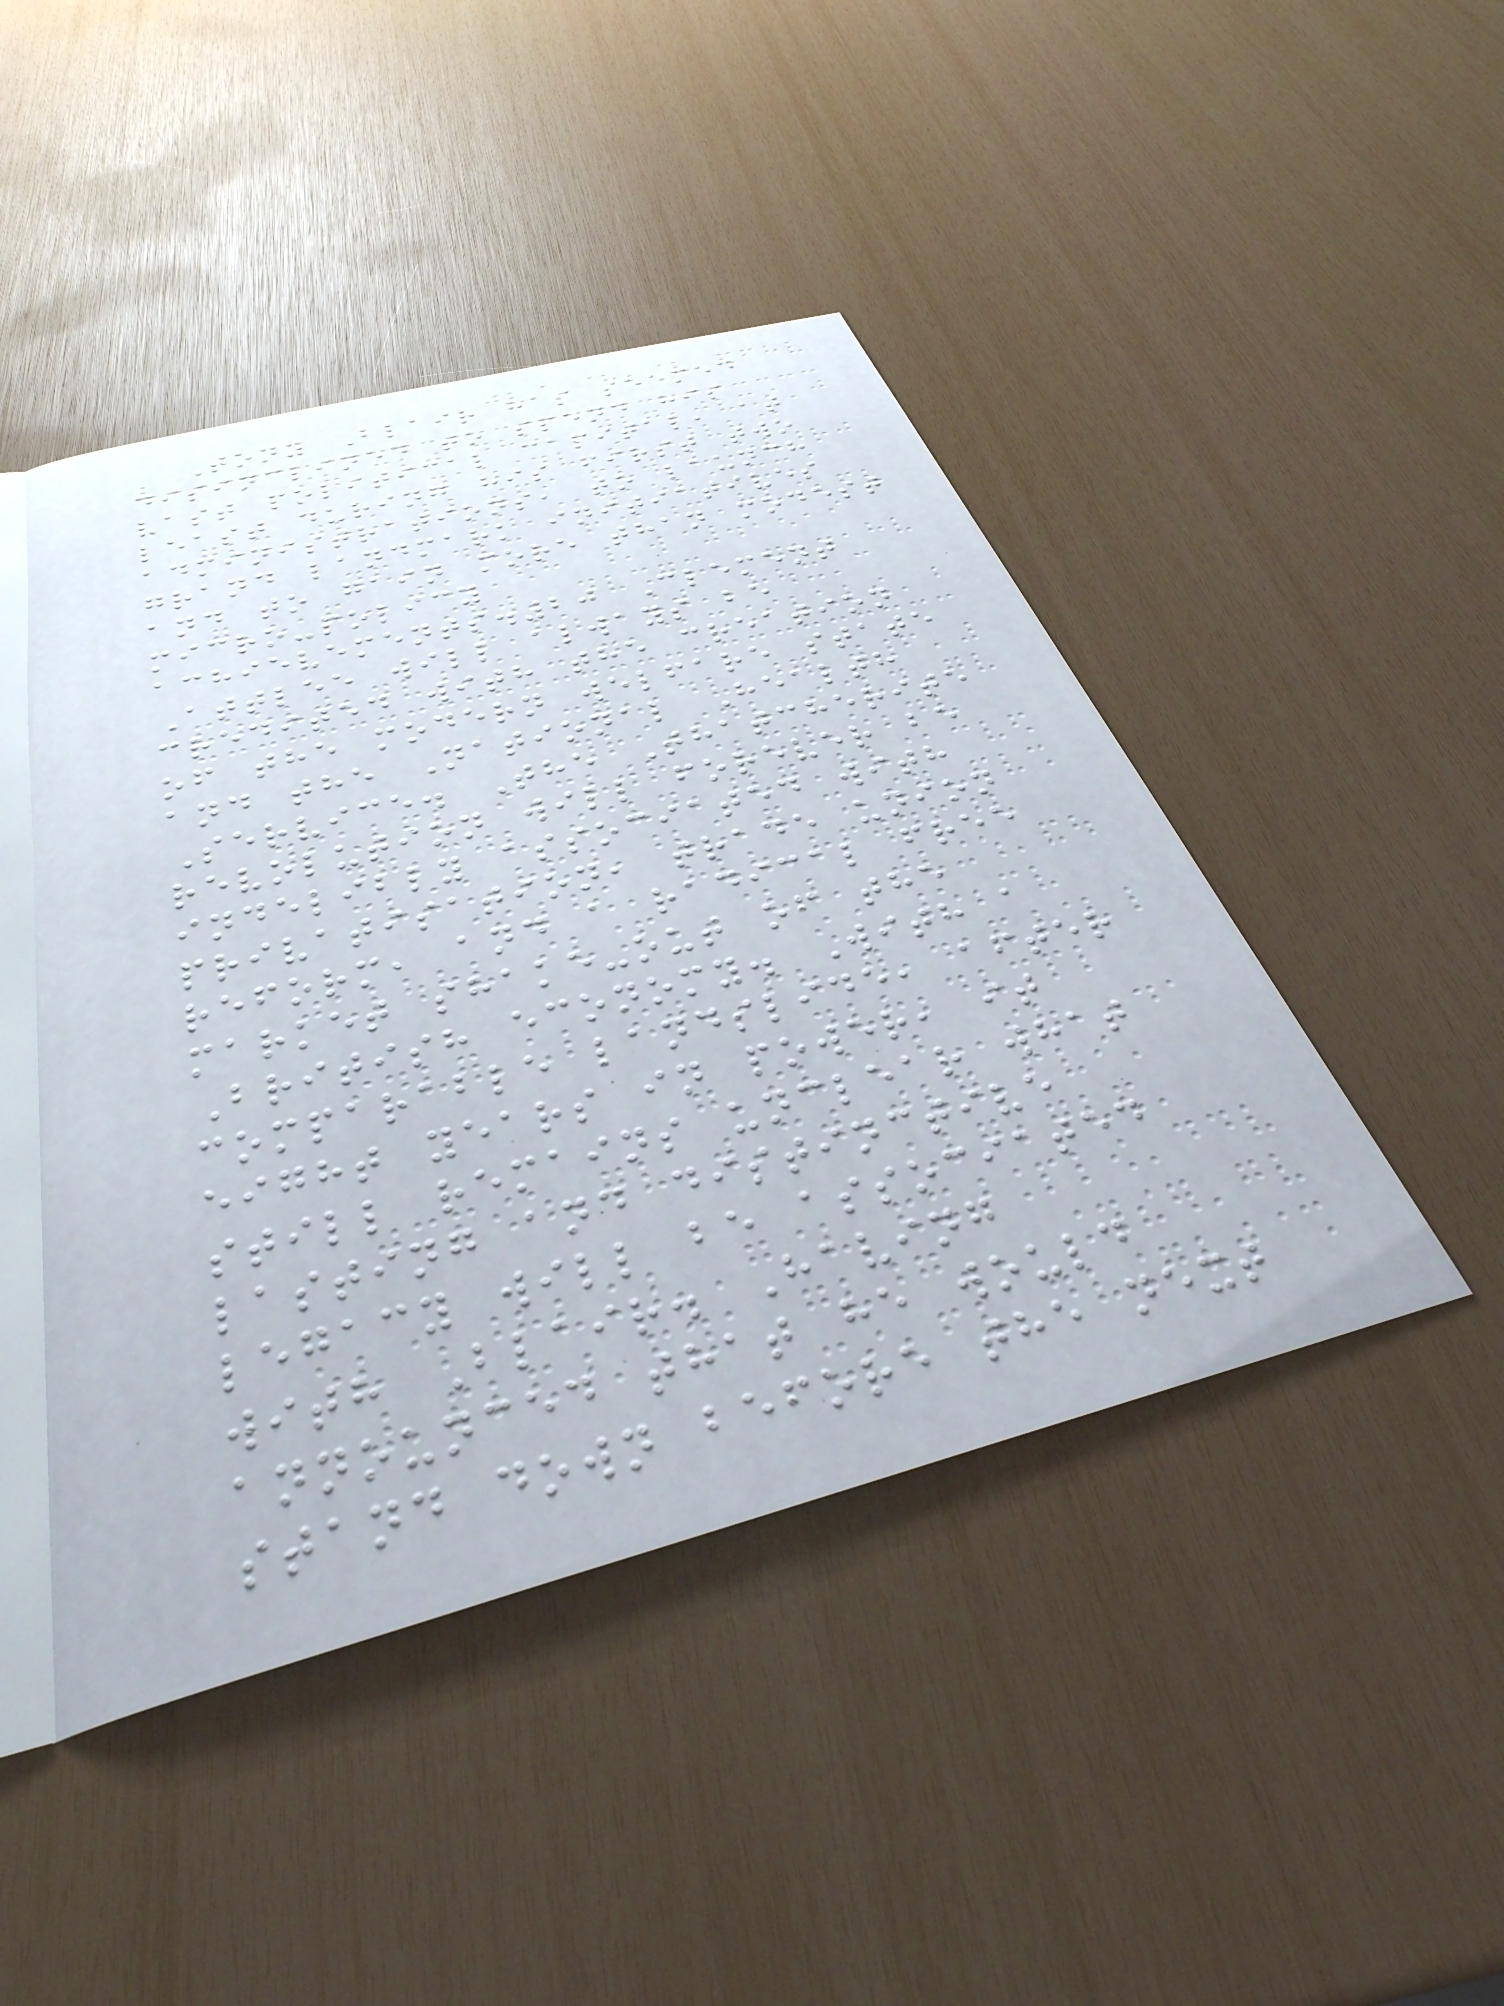Tony Blair has seemed
disinclined to spend his
vast political capital, at
least during his first two
administrations, to launch
grand landmark initiatives
and to gain more than modest
micro-policy
achievements.20 Clement
Attlee will always be
credited with the creation
of the modern welfare state
and the National Health
Service. The Thatcherite
revolution will forever be
indelibly associated with
privatisation, trade union
reform, and a radical free
market shake-out of the
British economy. With a
comparable landslide, after
eight years in power, it
still remains unclear what
lasting and distinctive
legacy will be associated
with Blair. Having
announced that he would
stand down before the next
